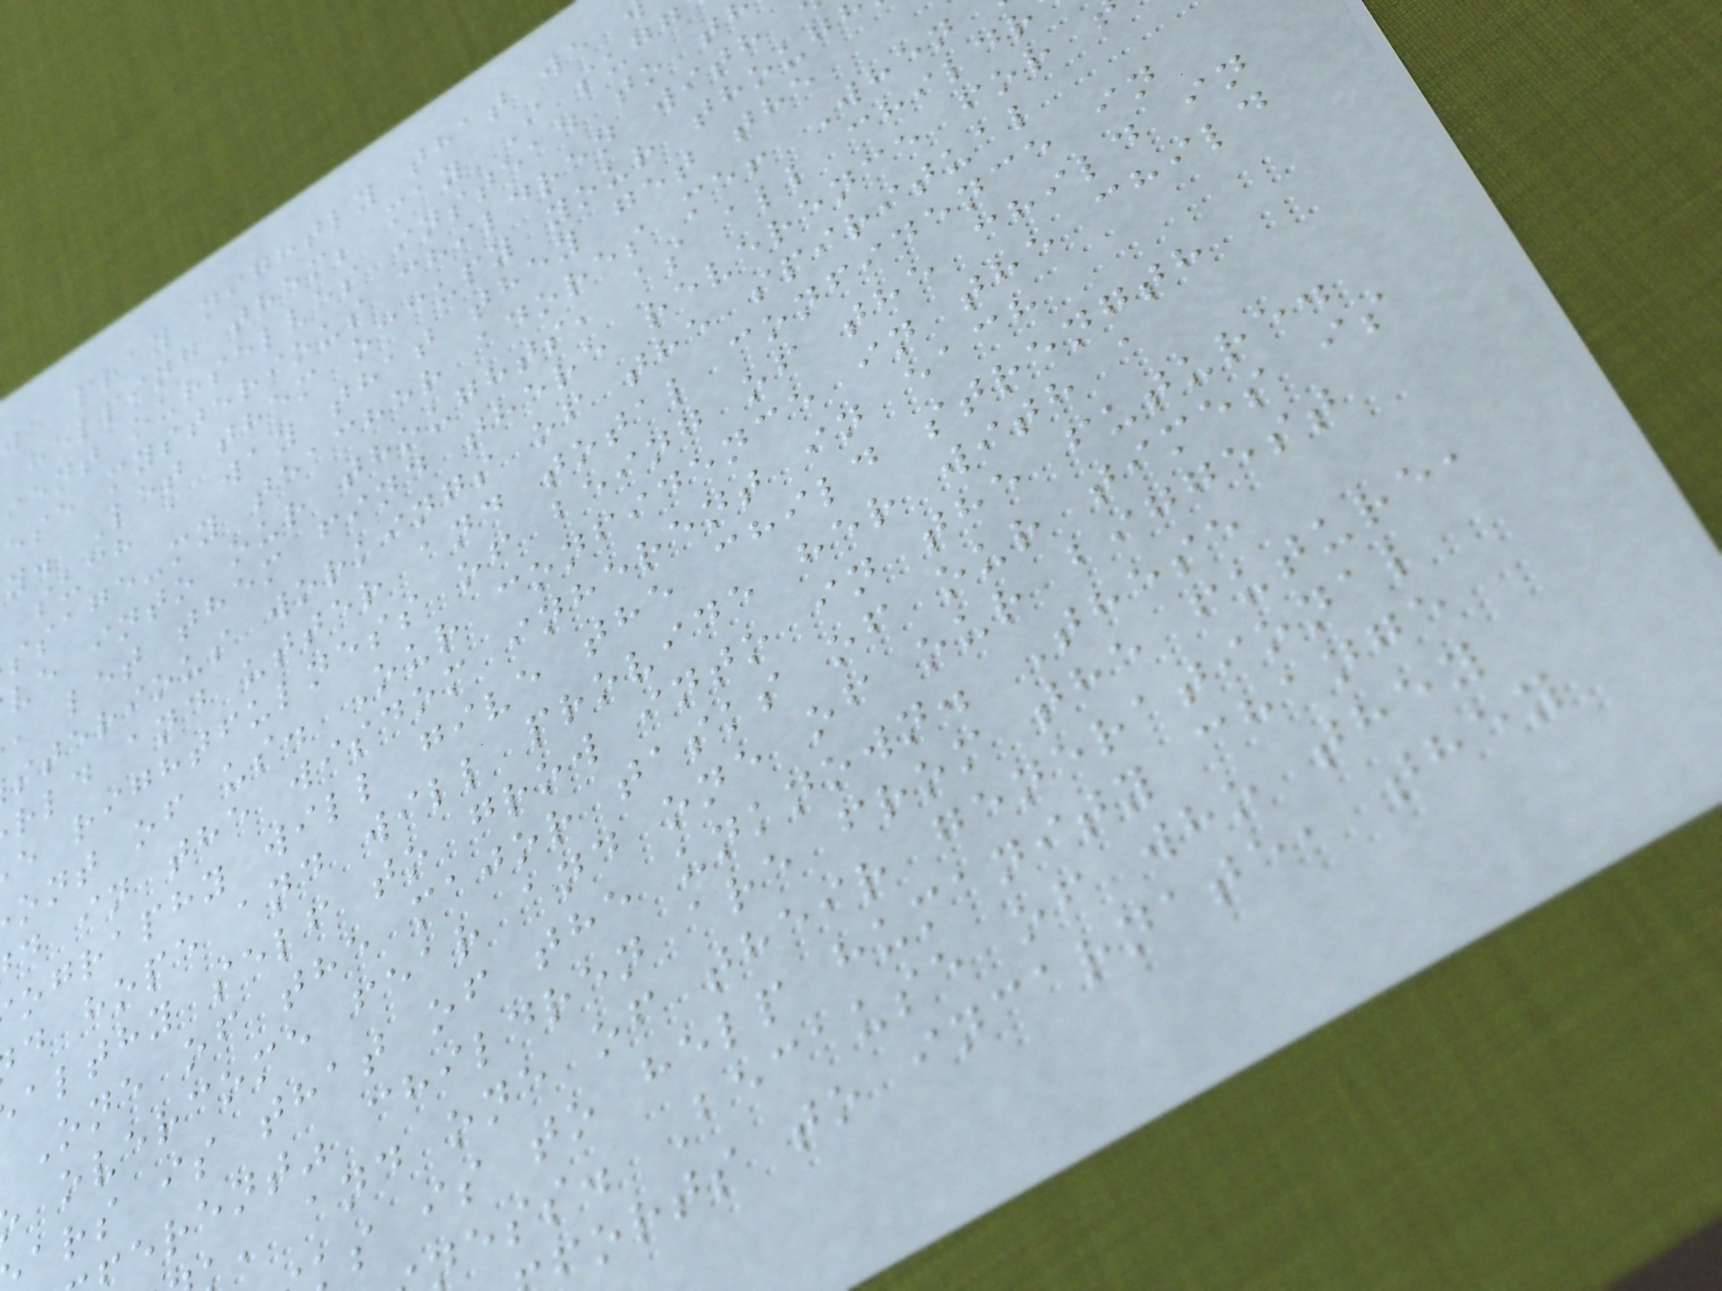we pray nightly that we
helping them; may I sugg
ient ourselves instead to t
ese mysterious children with
y. Let them occupy your thoug
such a way that they get the
ssage-my teacher adores me! When
ve into our thoughts, as all childr
, let them find there reverence for
sterious workings of the spiritual
rld and utter and total confidence in
e rightfulness of being of the child in
ont of us. Our confidence in the child
d in the wisdom inherent in each
ography will give the child strength
d hope and will provide her with a
althy self to grow into in the future.
One of the major tasks of our times is
overcome fear and one of our biggest
ars is that of the unknown. These
erent" children are from the future,
, and one of their generational
s is to help humanity change
ess. Because of who they
forts to incarnate, they
